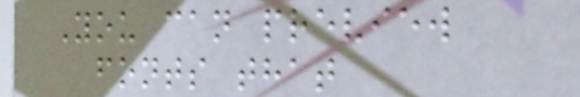You can preview
fonts that
